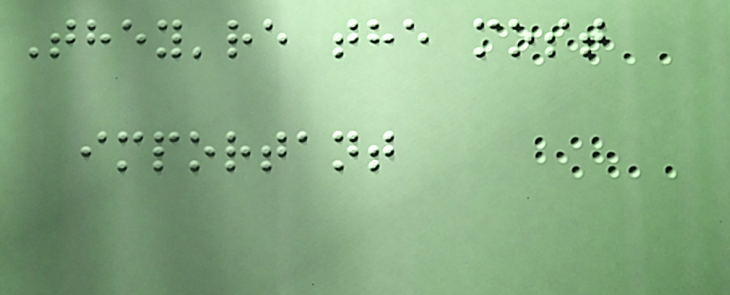They're the most
important
